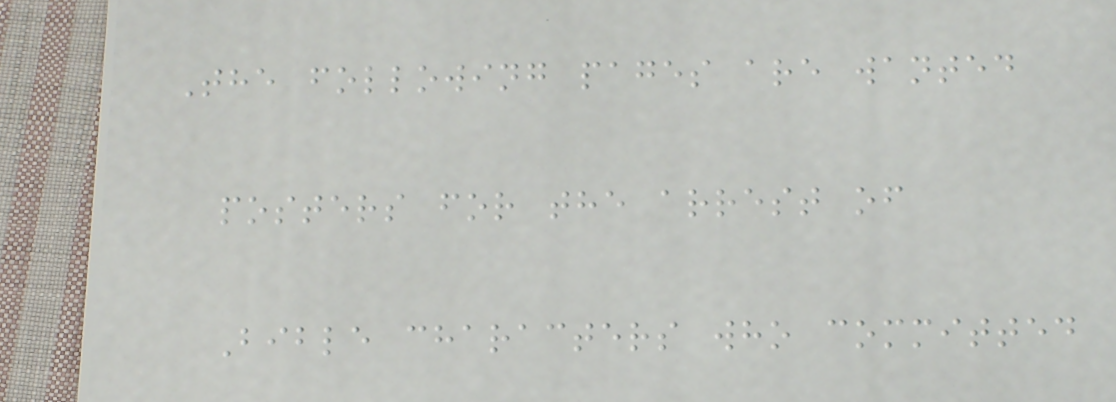The following pages are wanted
posters for the arrest of
Bible characters who committed
